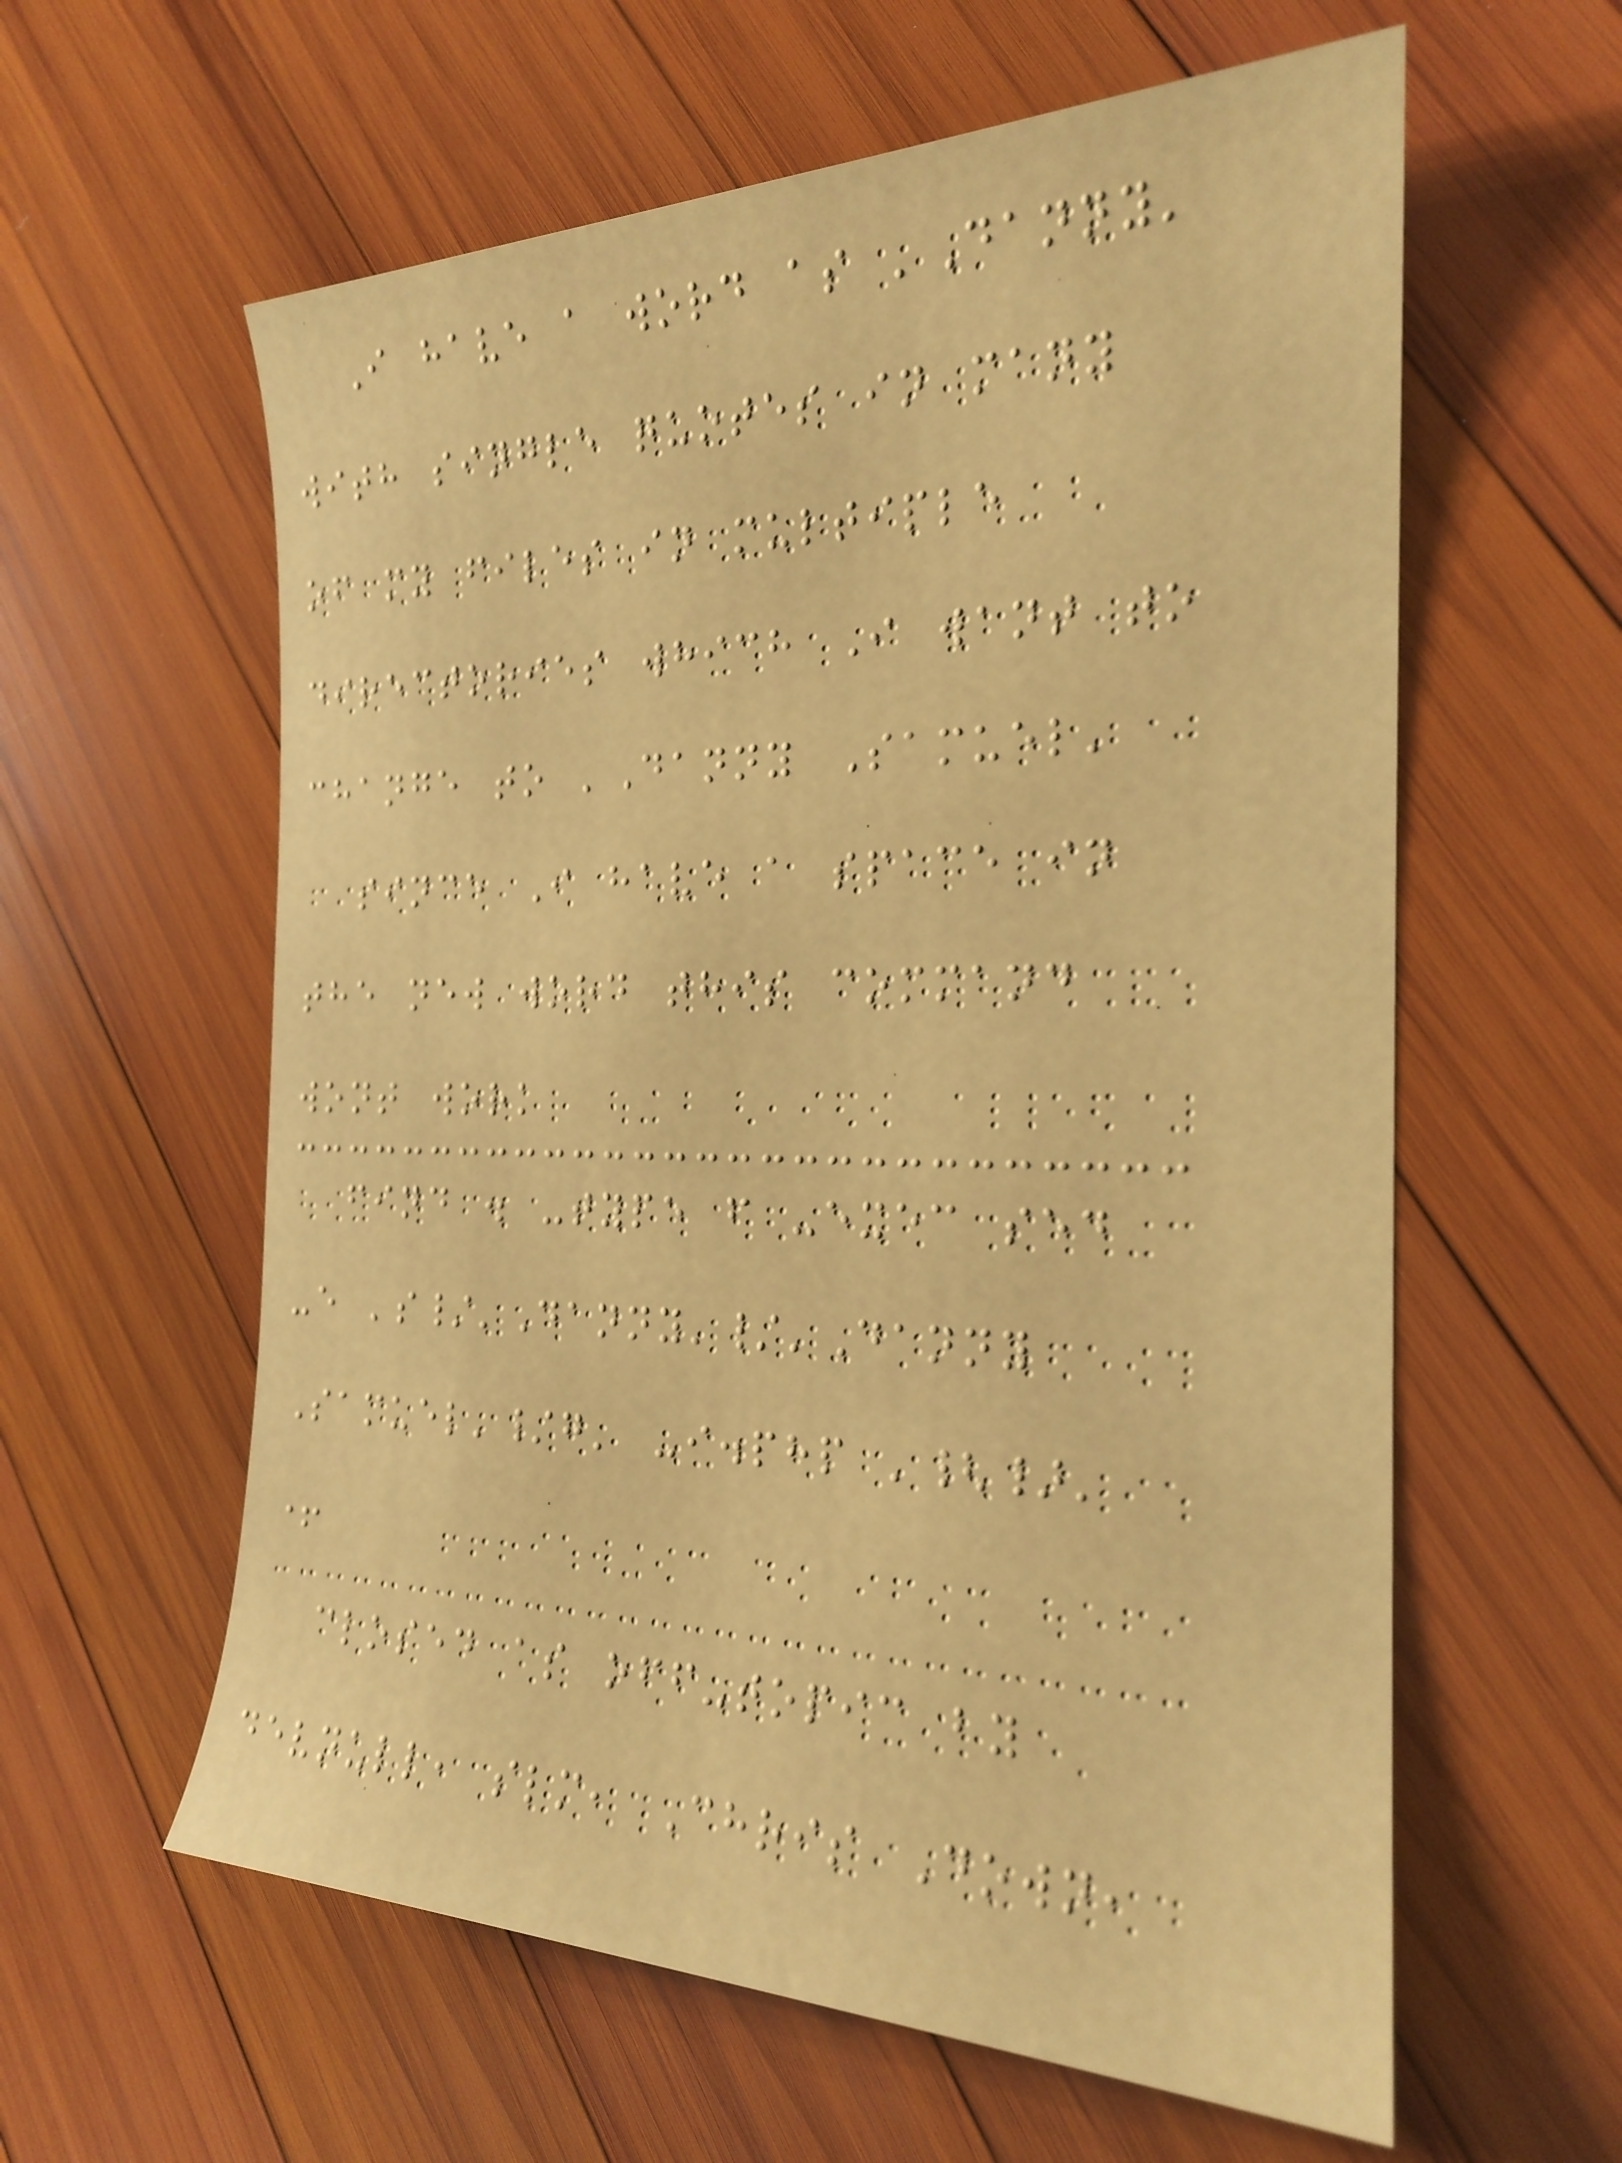I have a word as 'Danny'
with single quotes in many
of my files in multiple
directories which I want to
change to 'Danny Samuel'
since I have a space in
the new word this command
wont work
find . -type f -exec sed
-e 's/'Danny'/'Danny
Samuel'/g' -i.php '{}'
+
closed as off-topic by
devnull, slm, Chris Down,
